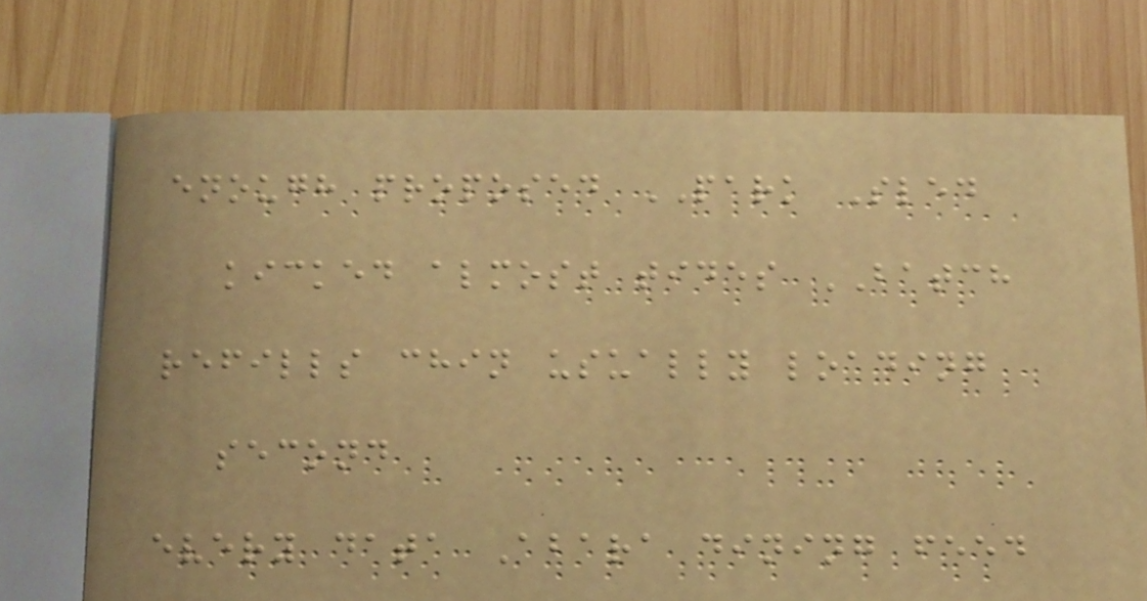enough proposed PARK Sled
kicked almost tides BATCH
refills chin usually loading
second
every data Abara dining feed
